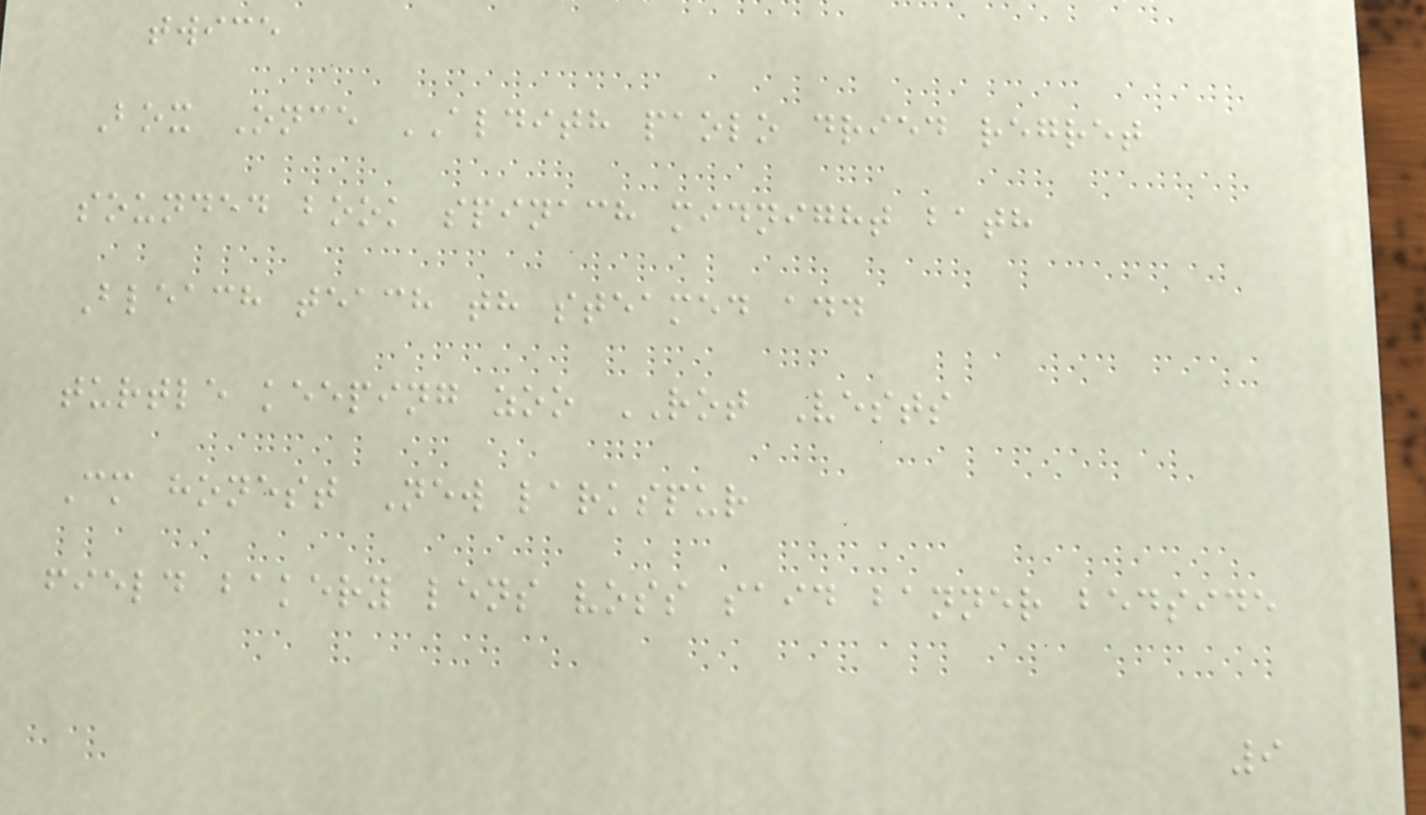twice
Box Once ALDITH paolo dried regret
sounded book spinach midnight bath
Bleach teach th steamed add
turtle keeping zoo ROT Vests
Cm honest New larkspur
field bakery lens voss said banner bedside
9
